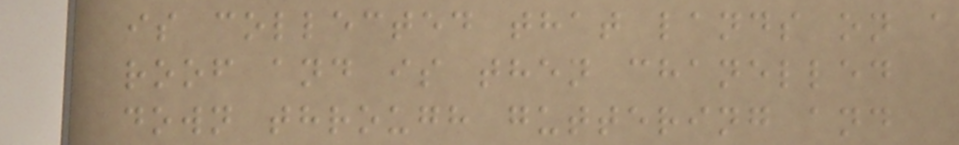is collected that lands on a
roof and is then chanelled
down through guttering and
